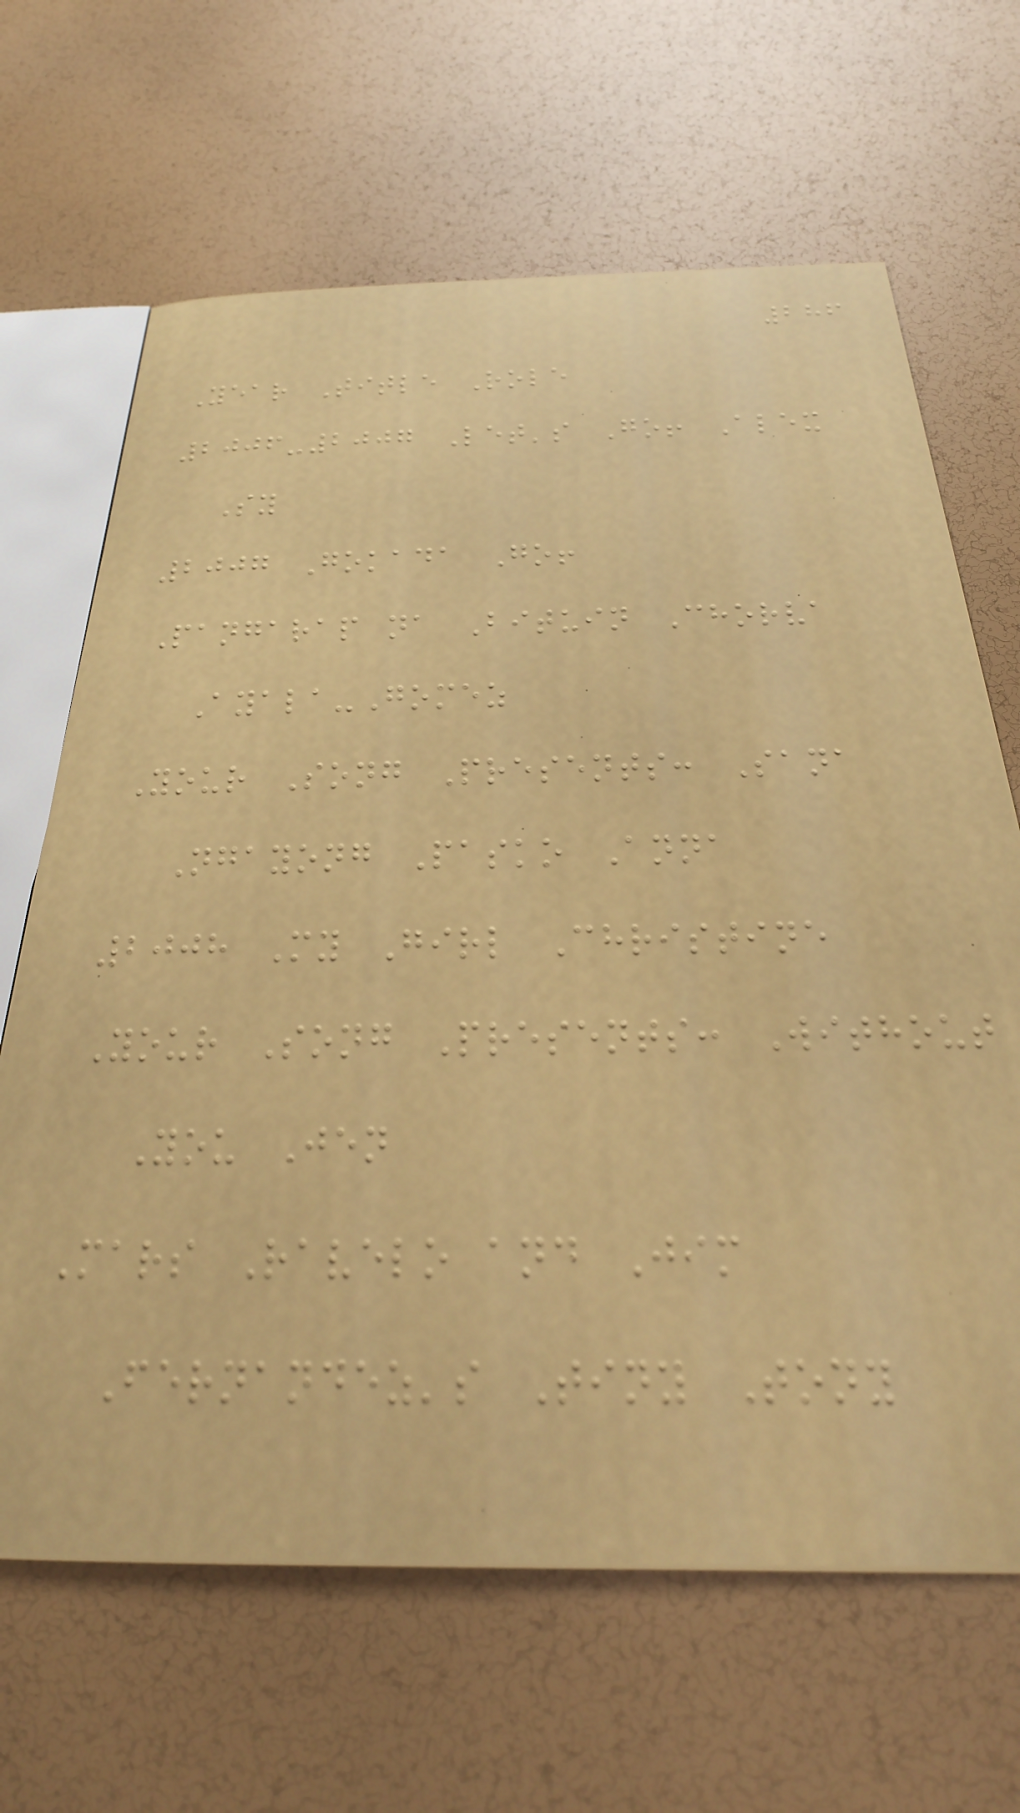286
Year Title Role
2006-2007 Let's Go! Alex
Sy
2007 Gokada Go!
Pangarap na Bituin Chorva
Ayala-Gomez
Your Song Presents: Sana
Ngayong Pasko Anna
2008 My Girl Christine
Your Song Presents: Without
You Jen
Mars Ravelo and Jim
Fernandez's Tiny Tony
